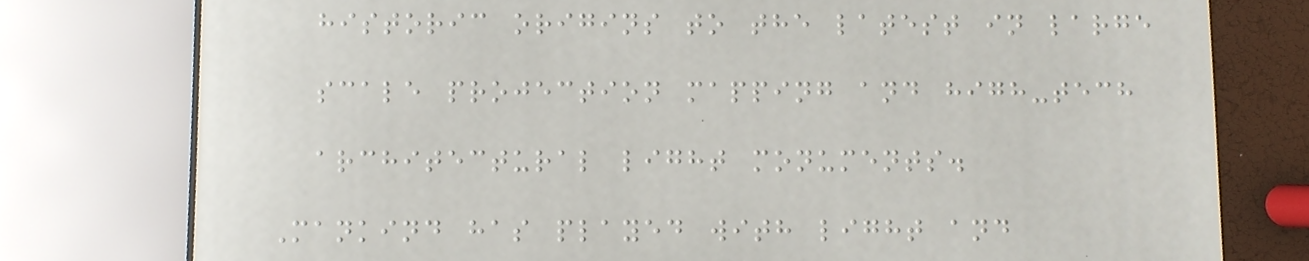historic origins to the latest in large
scale projection mapping and high-tech
architectural light monuments.
Mankind has played with light and
